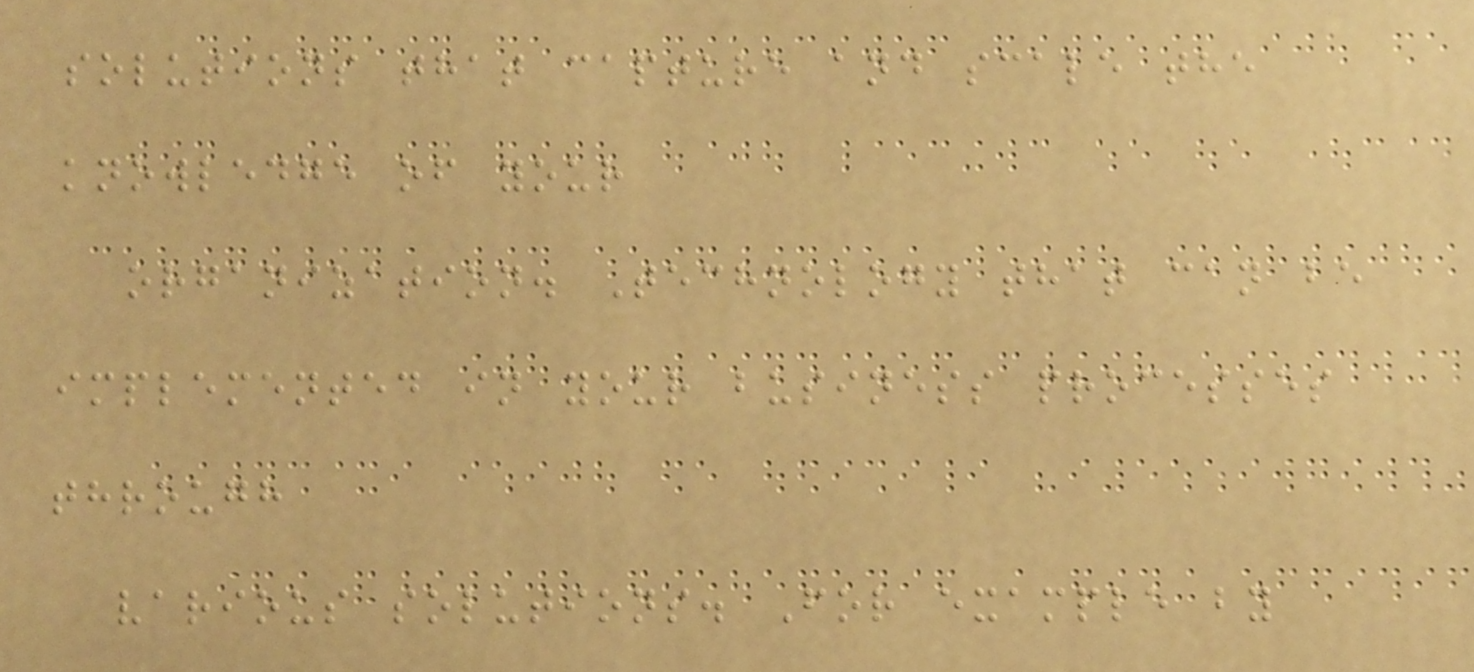solutions that capture and scale the
knowledge of your
organization. Technology that can be
implemented in your business processes
through
various solutions. For example by
